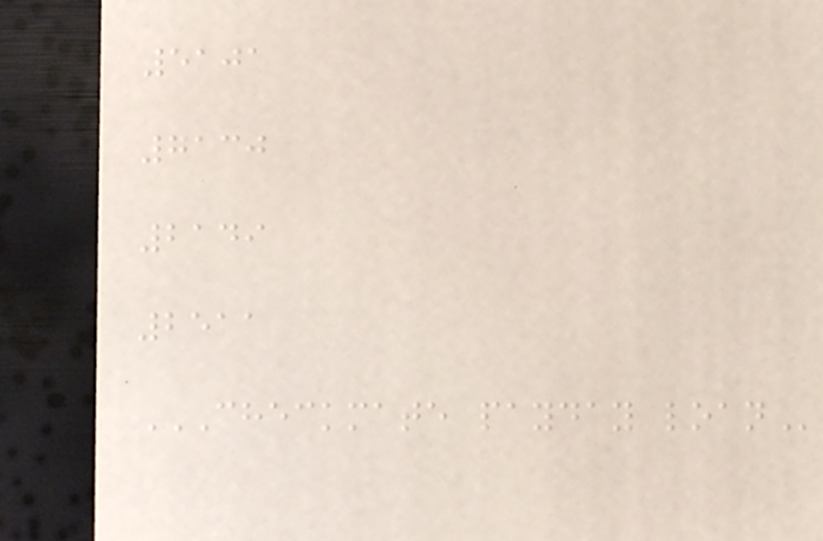5101
7130
2149
2511
CHECKMATE PAYDAY LOAN
